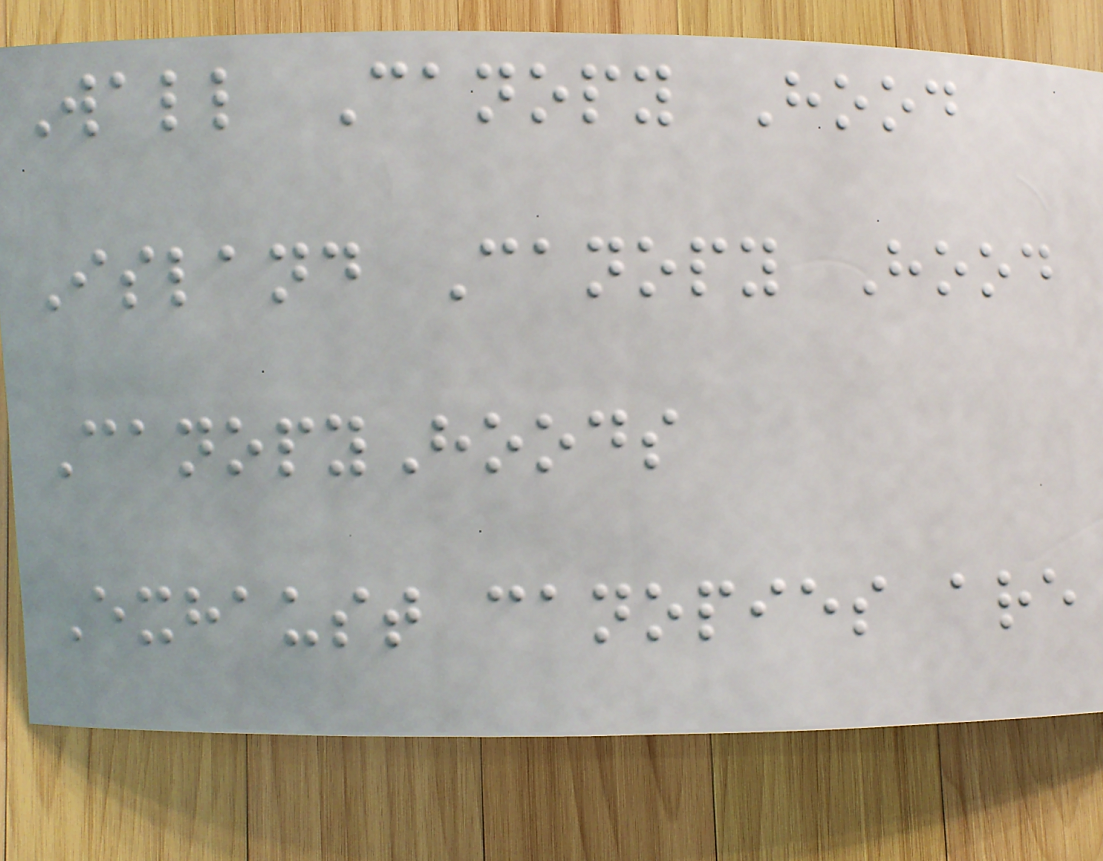Wall Canopy Hood
Island Canopy Hood
CanopyHoods
Exhaust canopies are
